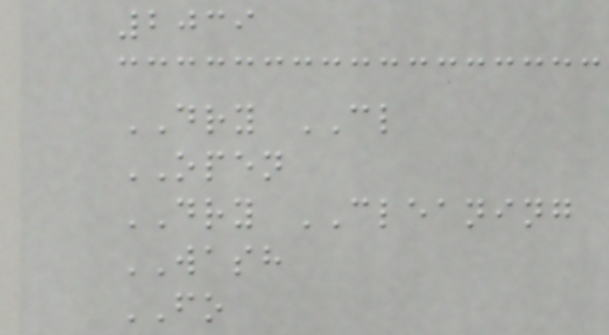2039
DRY CL
OPEN
DRY CLEANING
WASH
FO
